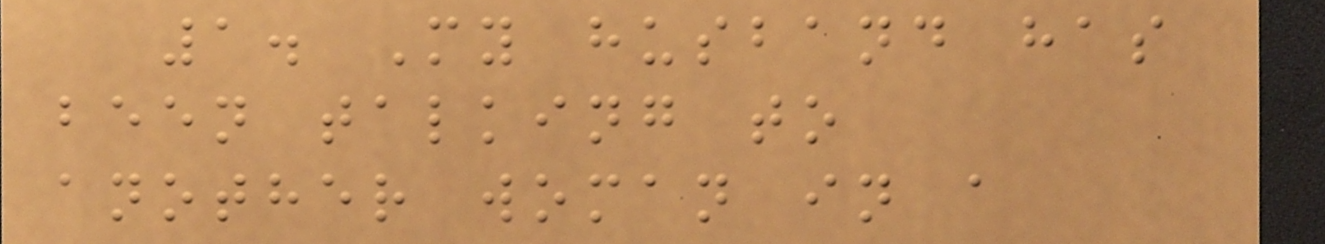1. My husband has
been talking to
another woman in a
